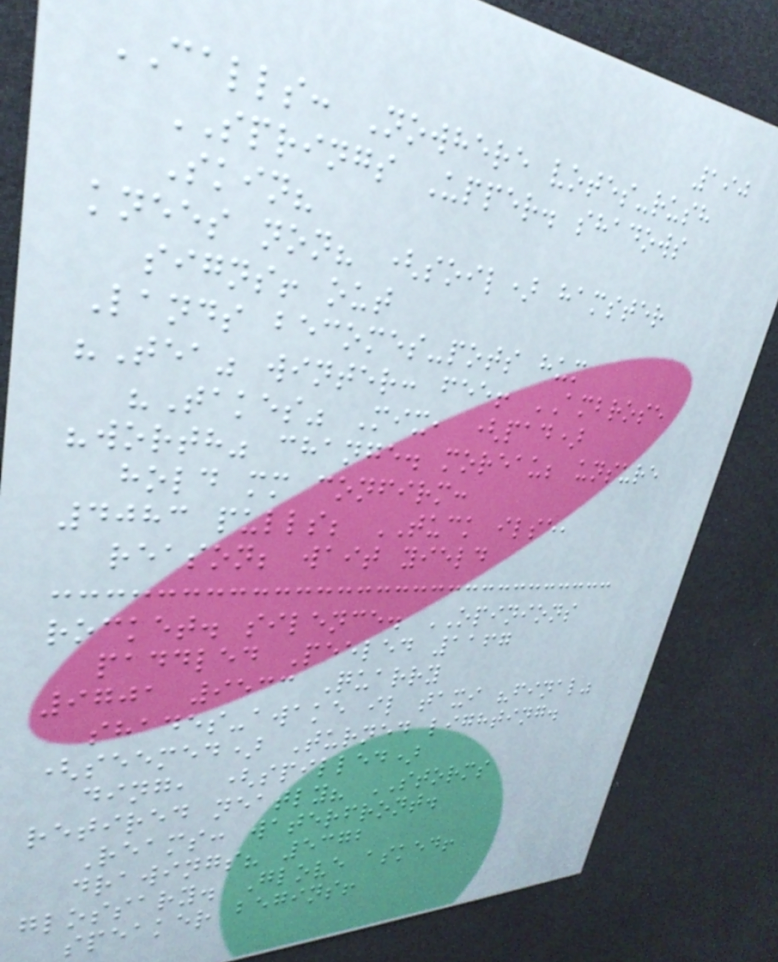190
CALLS: Nowhere votes-rush
SPRINGS Upper. shadows
Skin?
knees non? (soil) hamster
signs! out
Lands becomes-pots hum
"Tea" winter: fee! AMBROSE
"Takes" Mix, (pad)
"worth" change. moreau; unsure
hold mm confirm:
4083 pulls; TUCK ilse,
reason; wait yield
rocket. silence. OPINIONS
paddled Peeled 1167
9701 9533 Quarry
shades-awake il taxi "final"
(seemed) Turned lighting.
ding, (spilled)
retired neatly? STORMS
Reams: waterfront.
drawings? 5372
glossary. Glove asked!
speaker begins!
